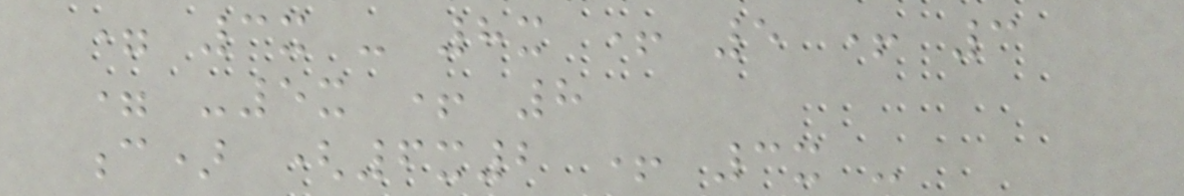= 3x - 8x + 5 + 3
= -5x + 8
c) (6x2 + 3x -
